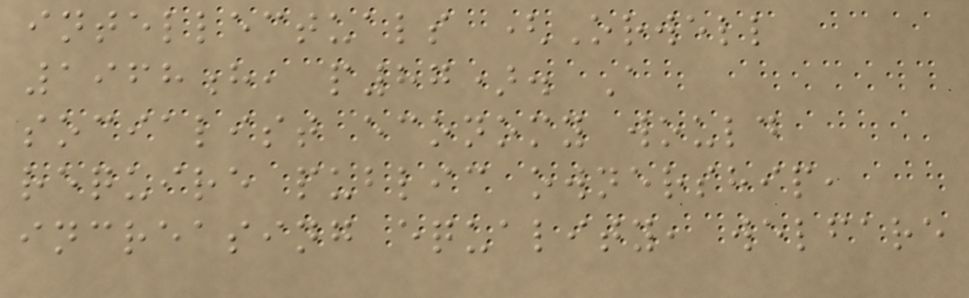intellectuals (Orwell
1968h, p87). A
socialist economy would
require public ownership,
increasing equality, welfare
